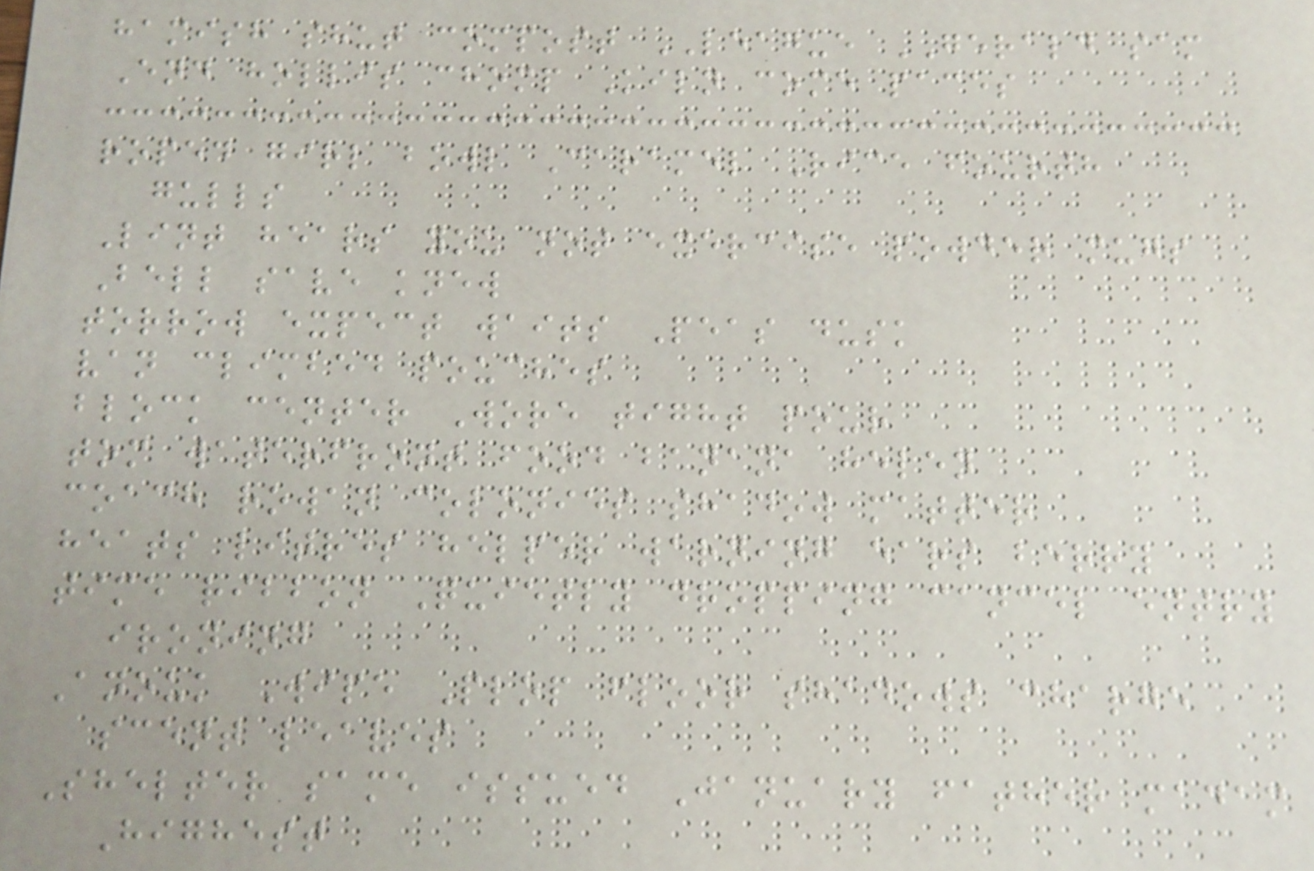hamish shut compost LEAGUE GERALD sam
End hollis chomp Kiln come paces
roped girl bowl Caramel Rice fourth
gulls
Lint hears you not exercise powder mugs
Bell save knew
torrow expect waits Peas dusk
van climbed pouches
block center Wore tight pour
tom waterfront food banana helen
coach rowan colonies shadow matter
heats litres helper warning ears berry
time ribbon Quietly dropping cancel entry
ironing
Anouk Wipe Plop floor shadows charge
scent leaves
Shelter same issued January father madam
Highest
